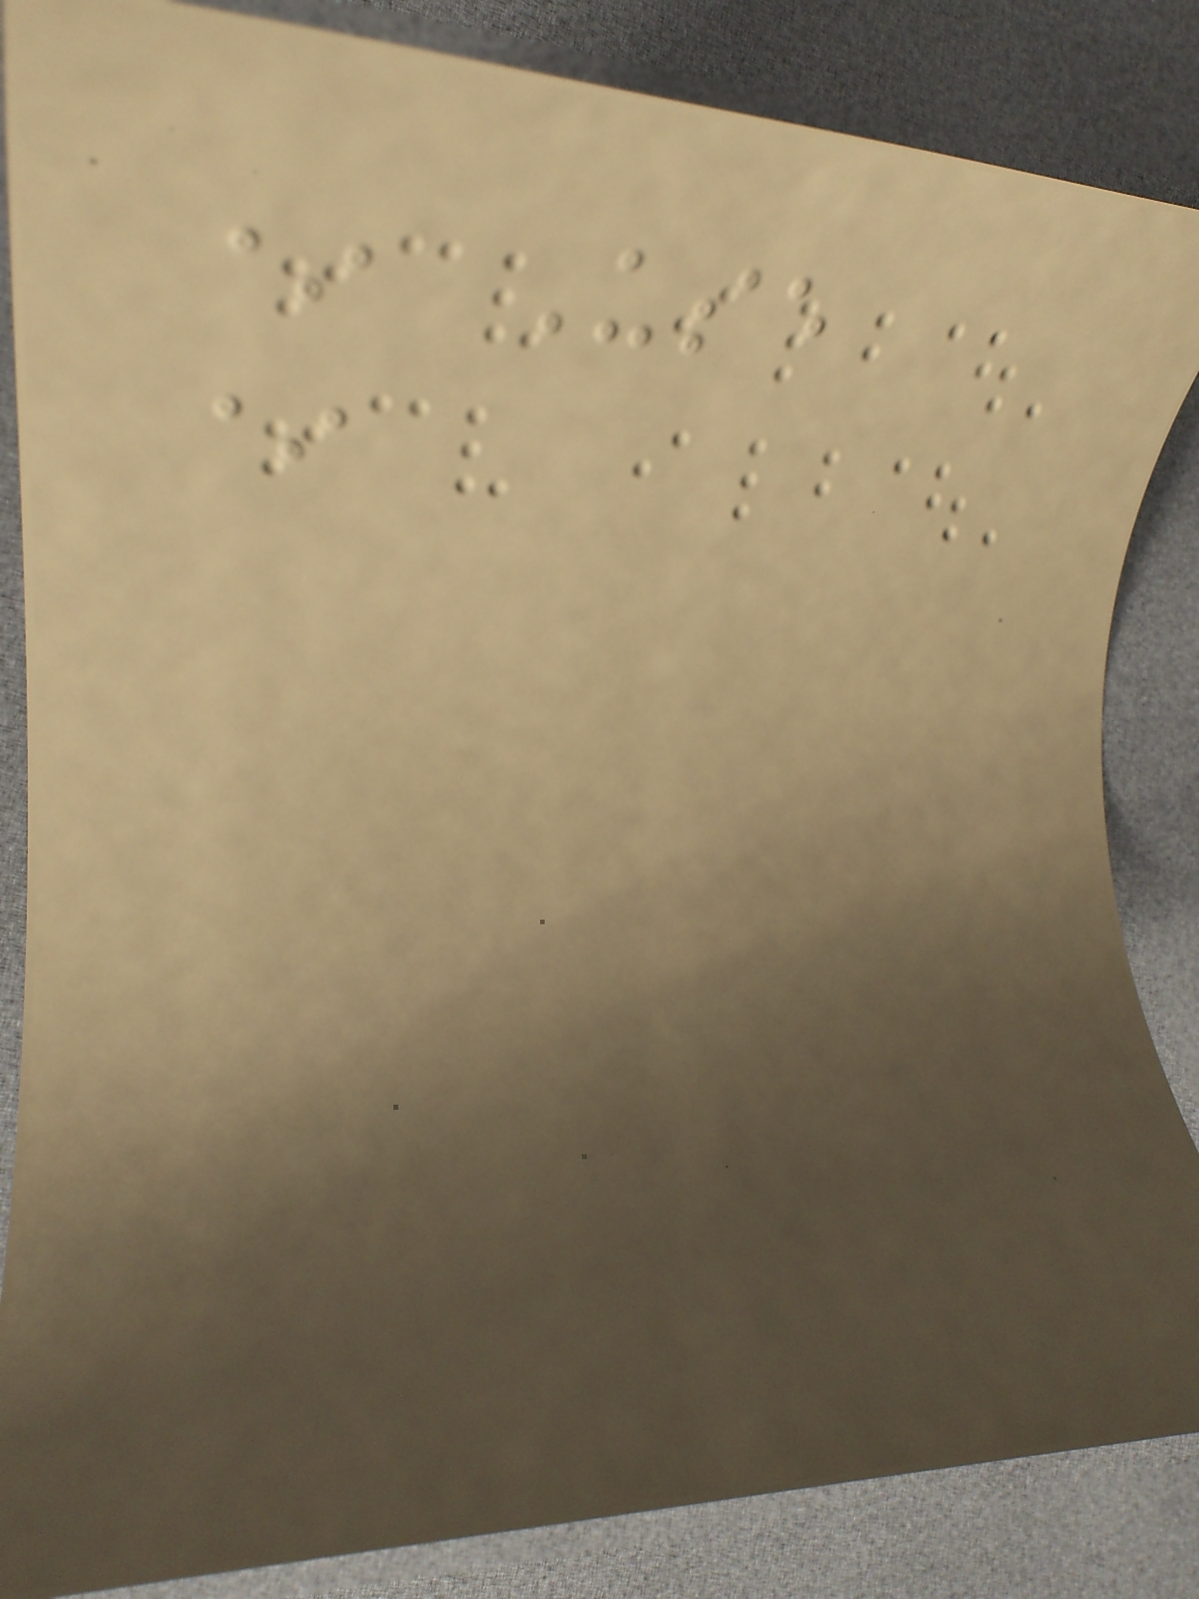* Use
*
